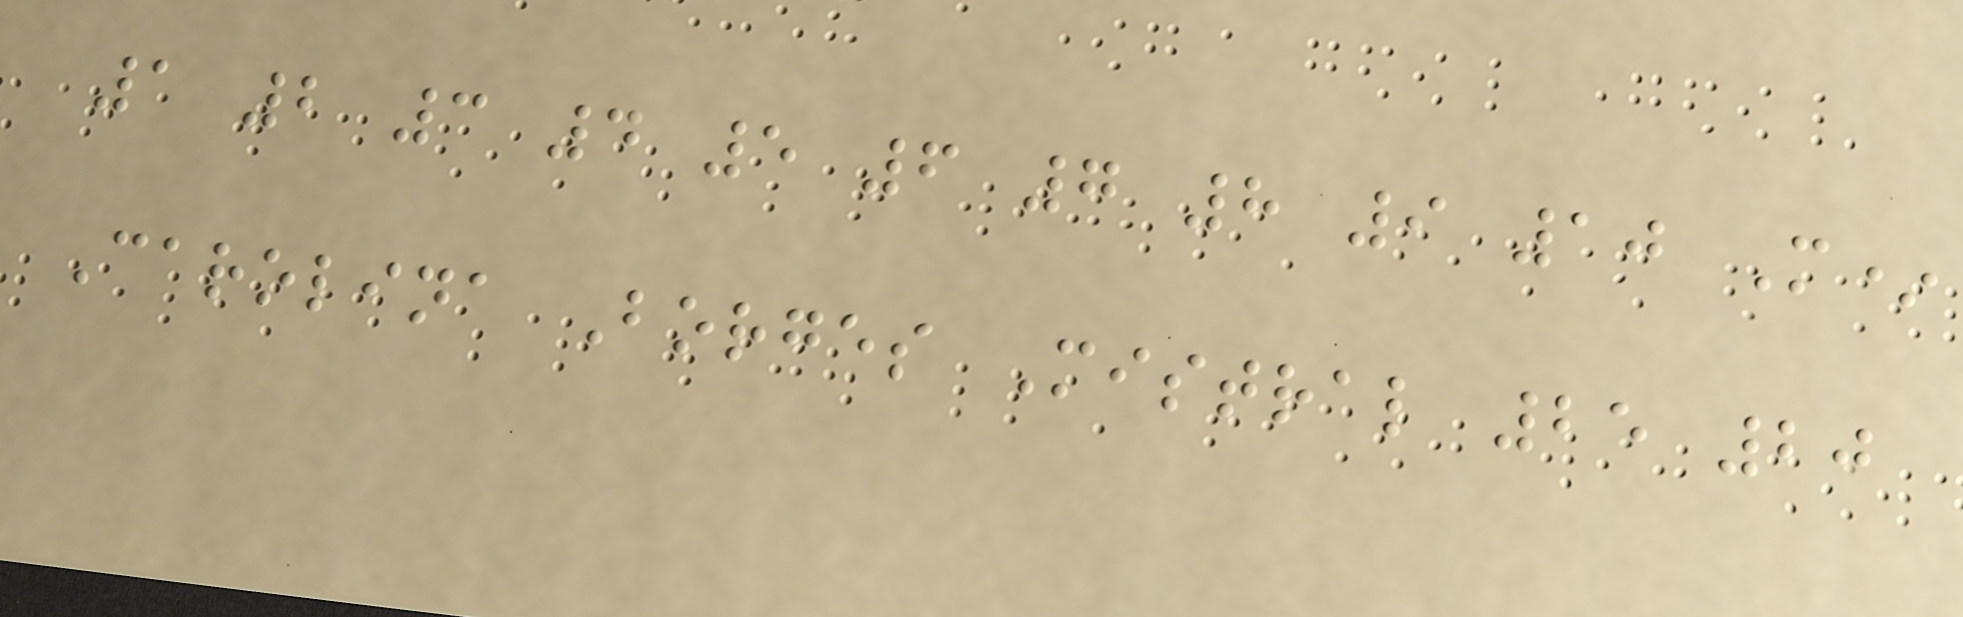1 2 3 4 5 6 7 8 9 10 M*
Carolina Borges Mistral 25 20
